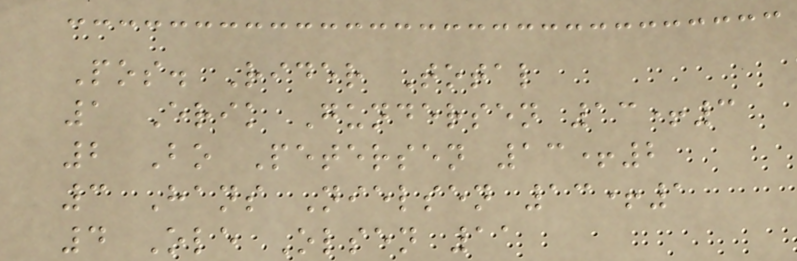Pos. Rider Total
1 Erik Gundersen 13+3
2 Bo Petersen 13+2
3 Hans Nielsen 13+1
4 Ole Olsen 11
